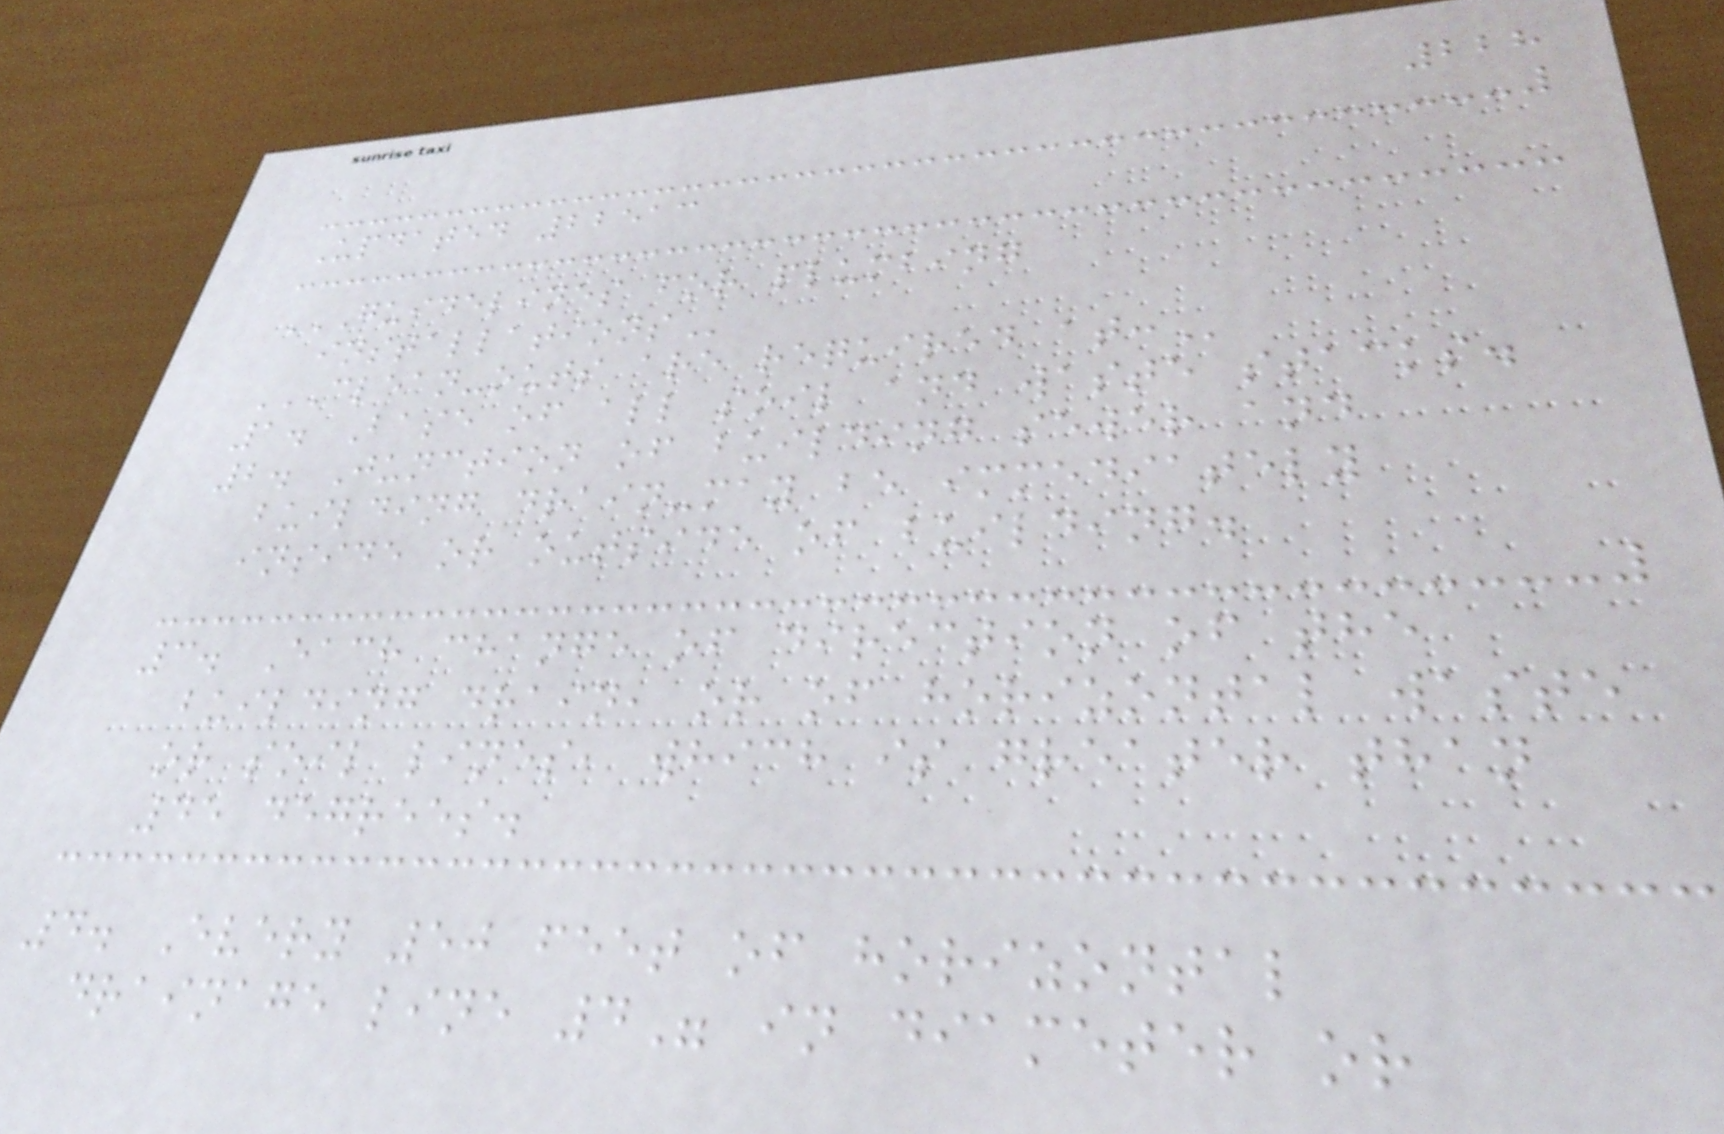228
Updated 22513
GUIDELINES FOR PLUMBING
INSTALLATIONS
CLEAN-OUTS ARE REQUIRED AT:
1. Base of all soil and waste stacks.
2. Junction of building sewer and
building drain-may be immediately
inside or outside of building.
3. Each change of direction of the
building drain, or of horizontal waste
or soil lines, which is greater than
45 degrees.
4. Every 50 feet of horizontal
drainage line 4" in diameter or
